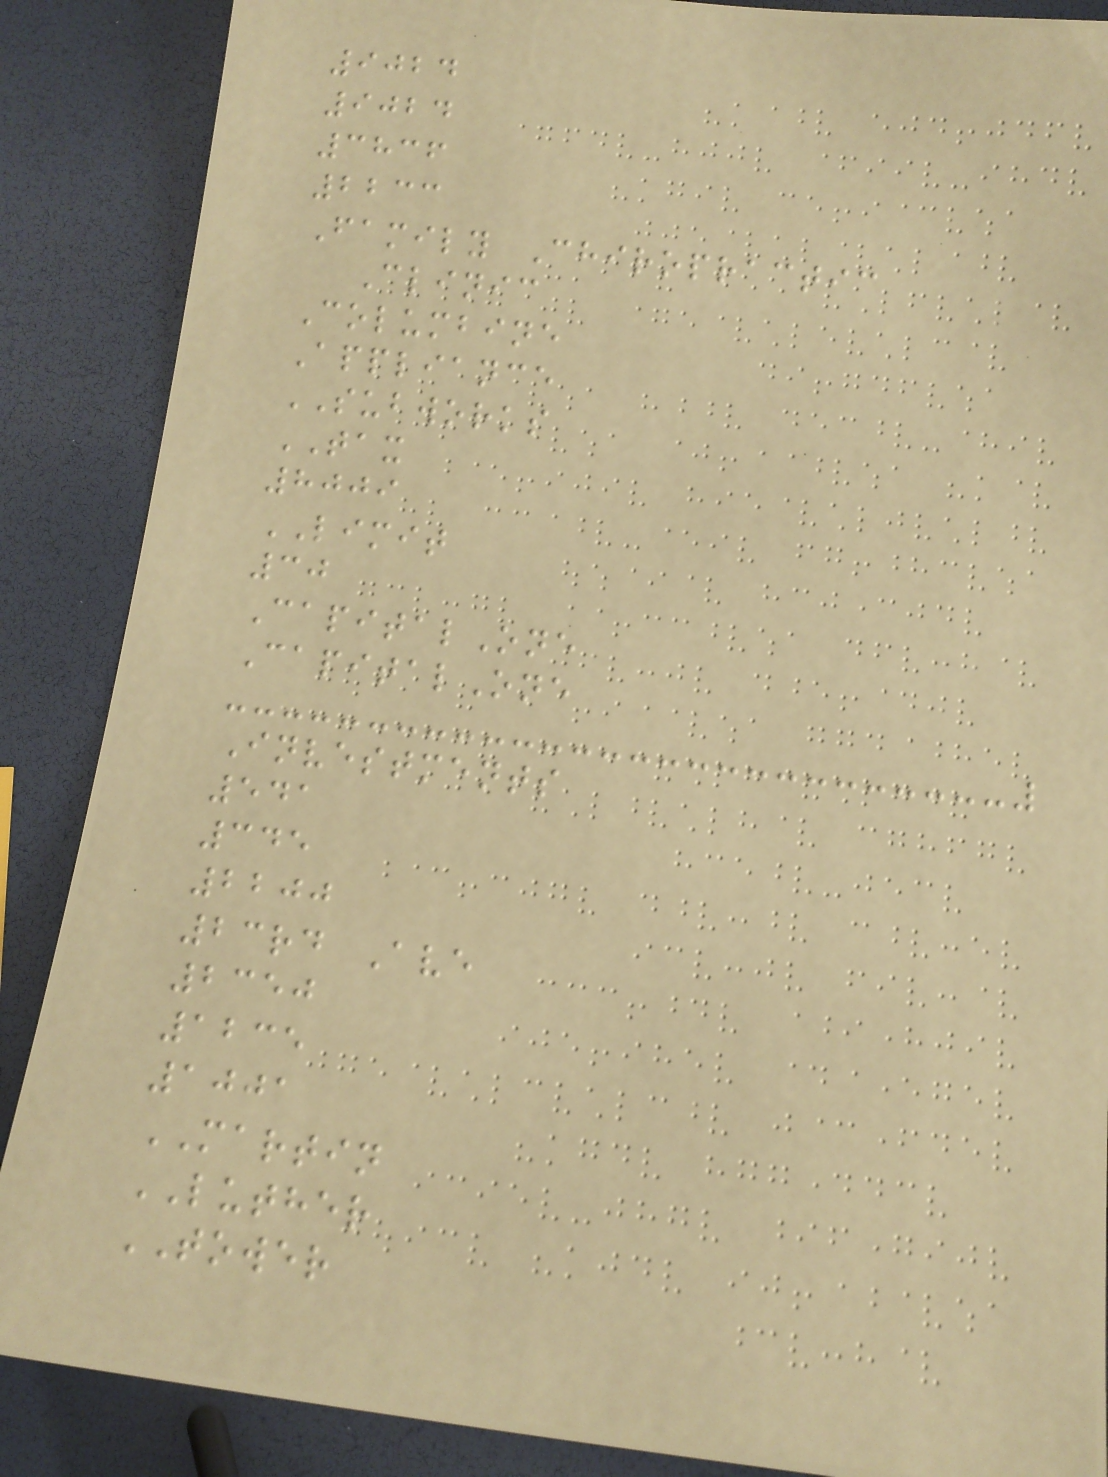9024
9024
3836
2233
Family Chiropractic
Clinic
Columbine
Appliance
SUBWORKS
TAX
8009
LIMIT
30
CapitalOne
CapitalOne
Investments
541
345
2200
23rd Ave
2350
1235
1001
MARTIN
LUTHER
TOWER
